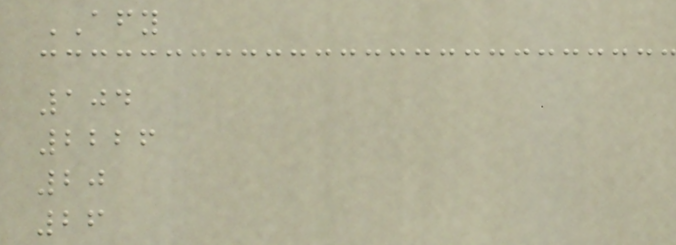AFY
104
2226
20
26
